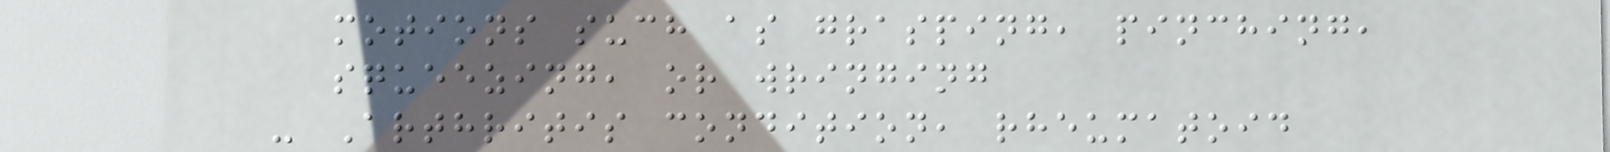motions such as grasping, pinching,
squeezing, or wringing
- Arthritis condition, rheumatoid
